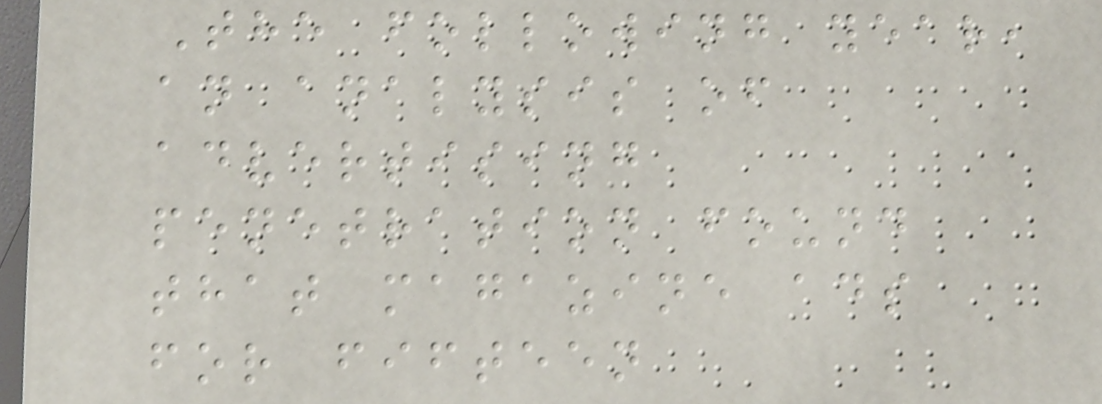The following year,
an analysis of
advertising
penetration found
that magazine ads
for fifteen
